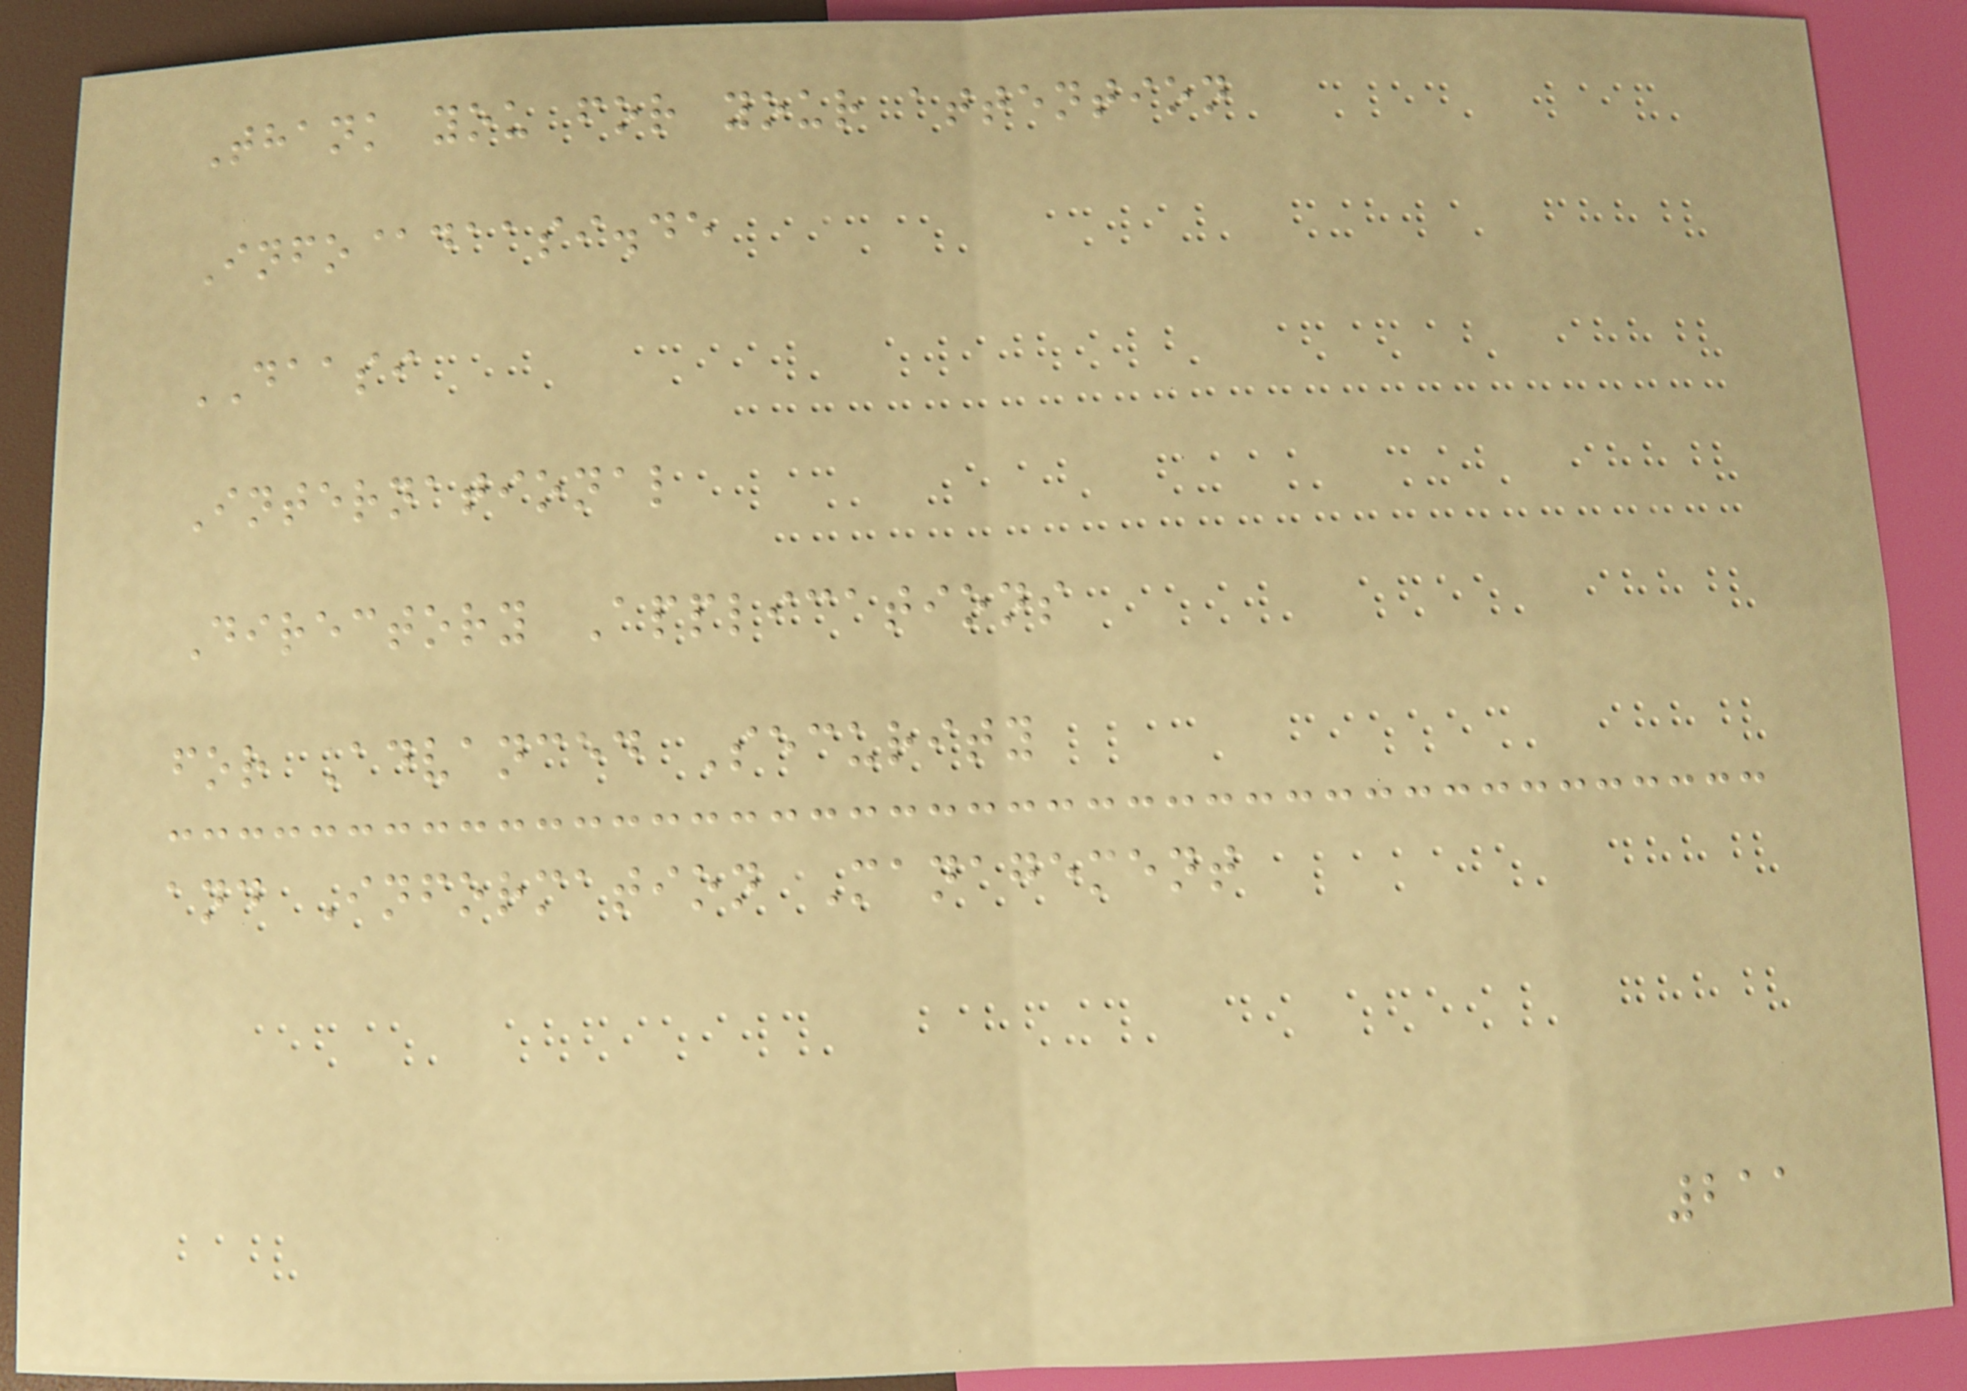Thank you for your attention
Info@daasi.de
DAASI
International
Directory Applications
for Advanced Security
and Information Management
211
